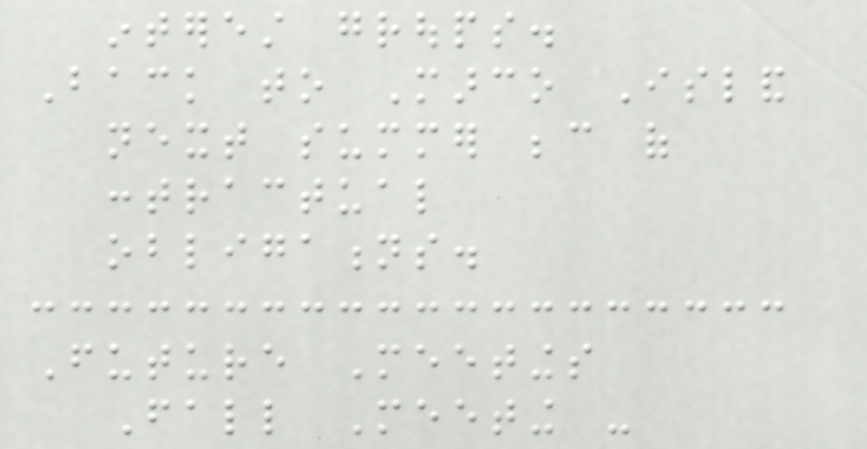interest groups.
Back to Marco Island
next summer because of
contractual
obligations.
Future Meetings
Fall Meeting -
